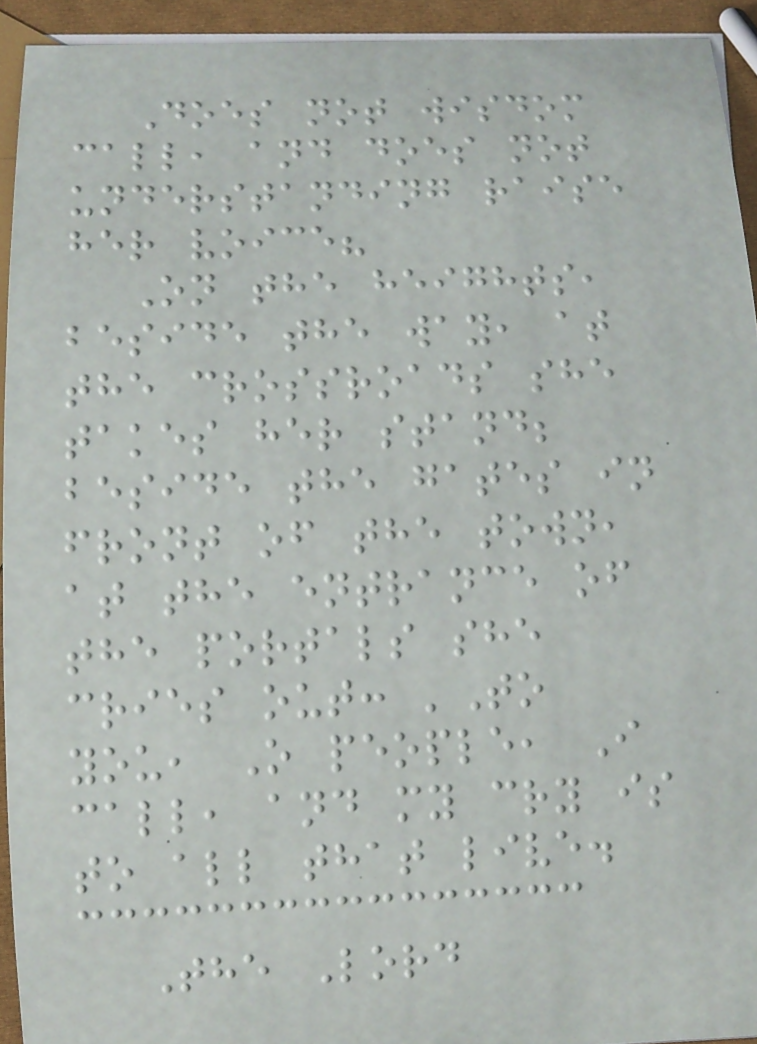Does not wisdom
call, and does not
understanding raise
her voice?
On the heights,
beside the way, at
the crossroads she
takes her stand;
beside the gates in
front of the town,
at the entrance of
the portals she
cries out: 'To
you, O people, I
call, and my cry is
to all that live.
The Lord
